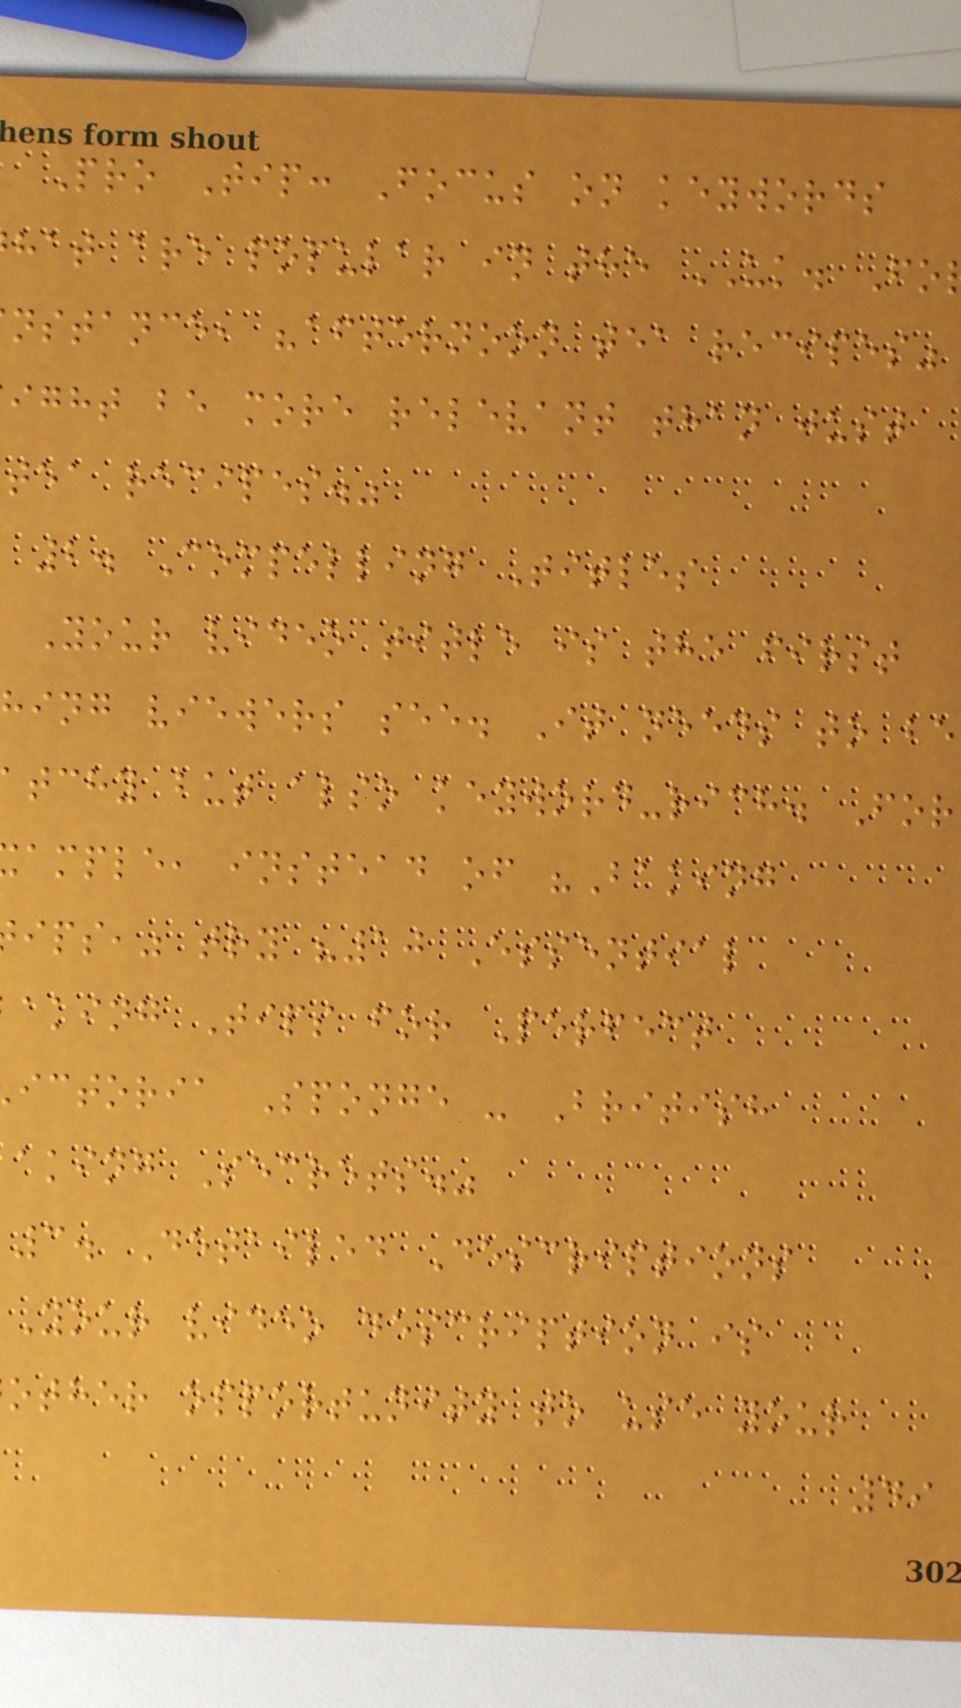Pro Tip: Focus on keywords
hat are popular in the UK. Fo
nstance, "afternoon tea recipes"
ight be more relevant than just
tea recipes."
2. Compelling Titles
Your video title is the first
hing viewers see. It needs to be
tchy but also keyword-rich. For
ample, instead of "Baking
ips," try "10 Essential
aking Tips for Perfect
ictoria Sponge - British
aking Secrets."
3. Detailed Descriptions
Your video description is
other opportunity to use your
49
